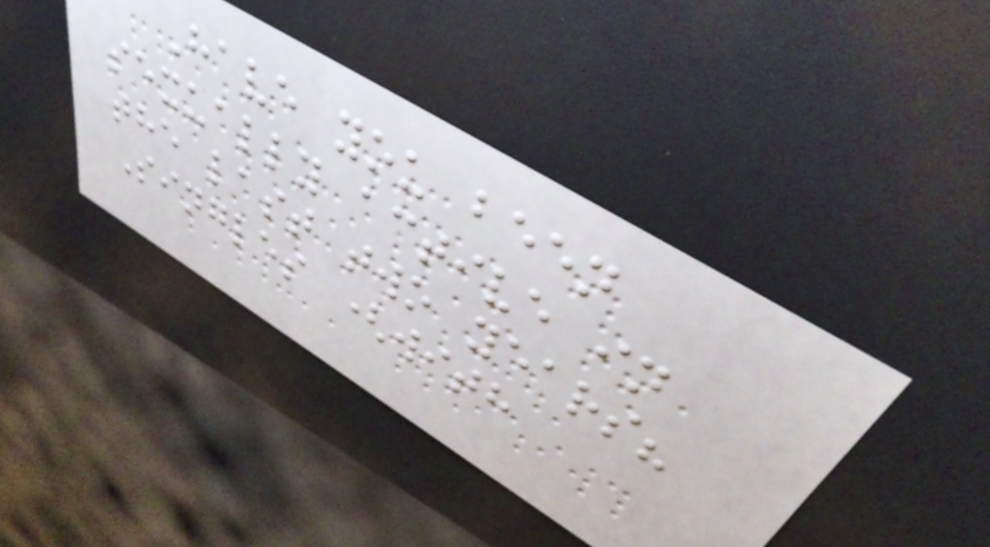Have you been
sexually active in
the last two years?
Singles (with
